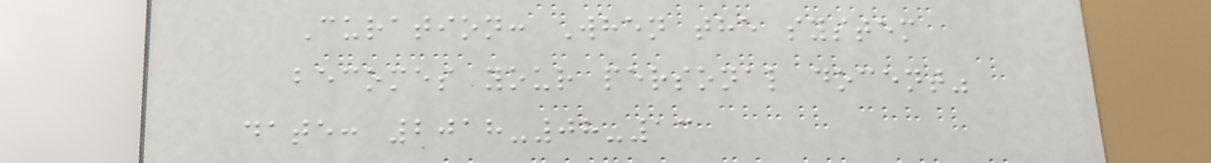Curation: When the system
becomes your personal docent"
date: 2018-08-13
